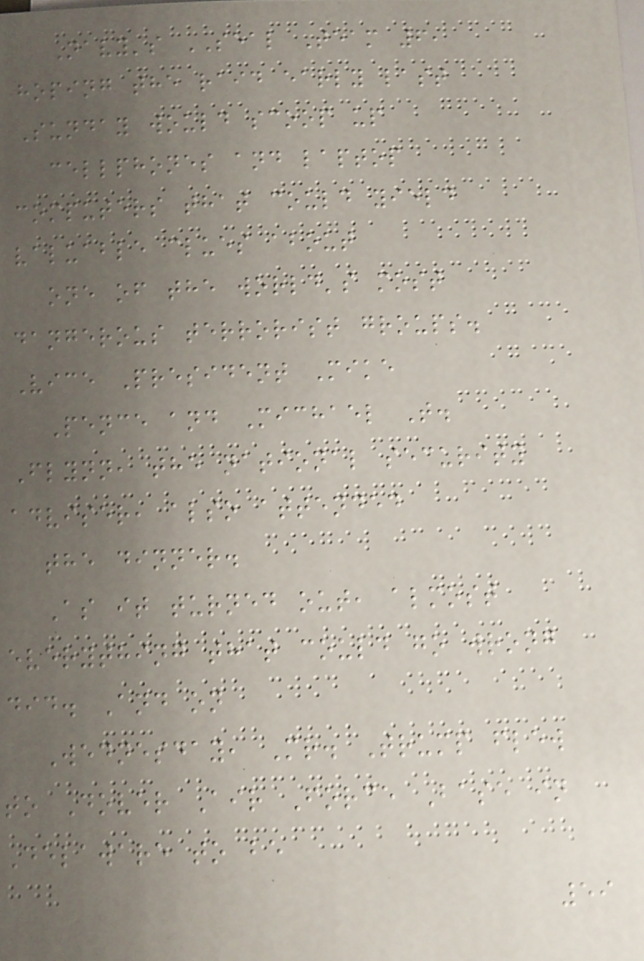Navy's SEAL Team 6,
hoping the raid early last
Sunday would scoop up
cellphones and laptop
computers that could yield
valuable clues about
one of the world's most
dangerous terrorist groups.
Vice President Mike
Pence and Michael T.
Flynn, the national security
adviser, also attended
the dinner.
As it turned out, almost
everything that could go wrong
did. And on
Wednesday, Mr. Trump flew
to Dover Air Force Base in
Delaware to be
59
